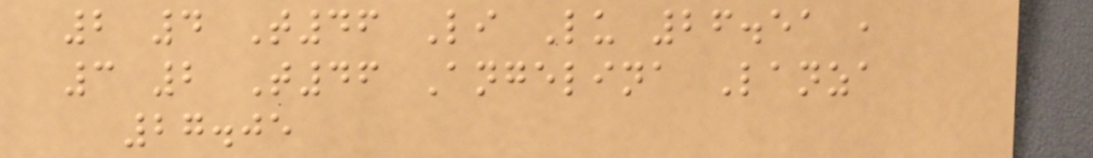2 4 T46 Li Lu 26.51 ,
3 2 T46 Angelina Lanza
27.05
